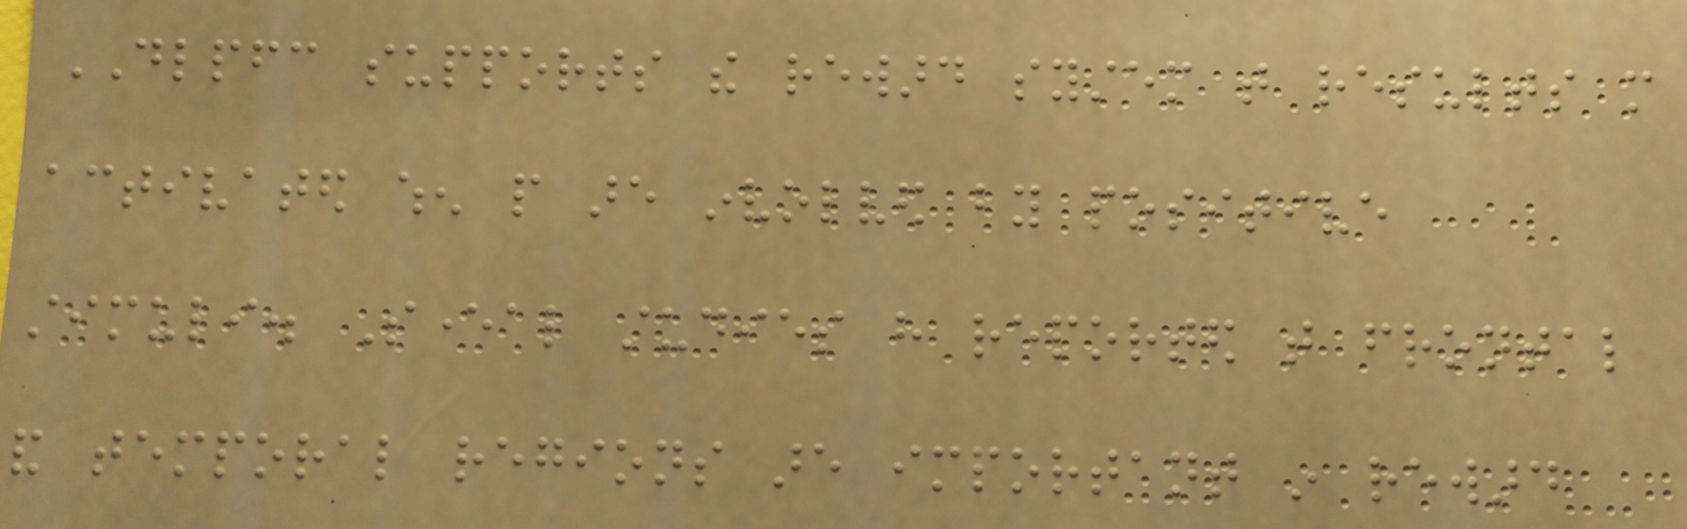DLPFC supports the reward system that results more
activated when people are involved by positive
stimuli. Several studies have reported that frontal
and temporal regions are important in reward
